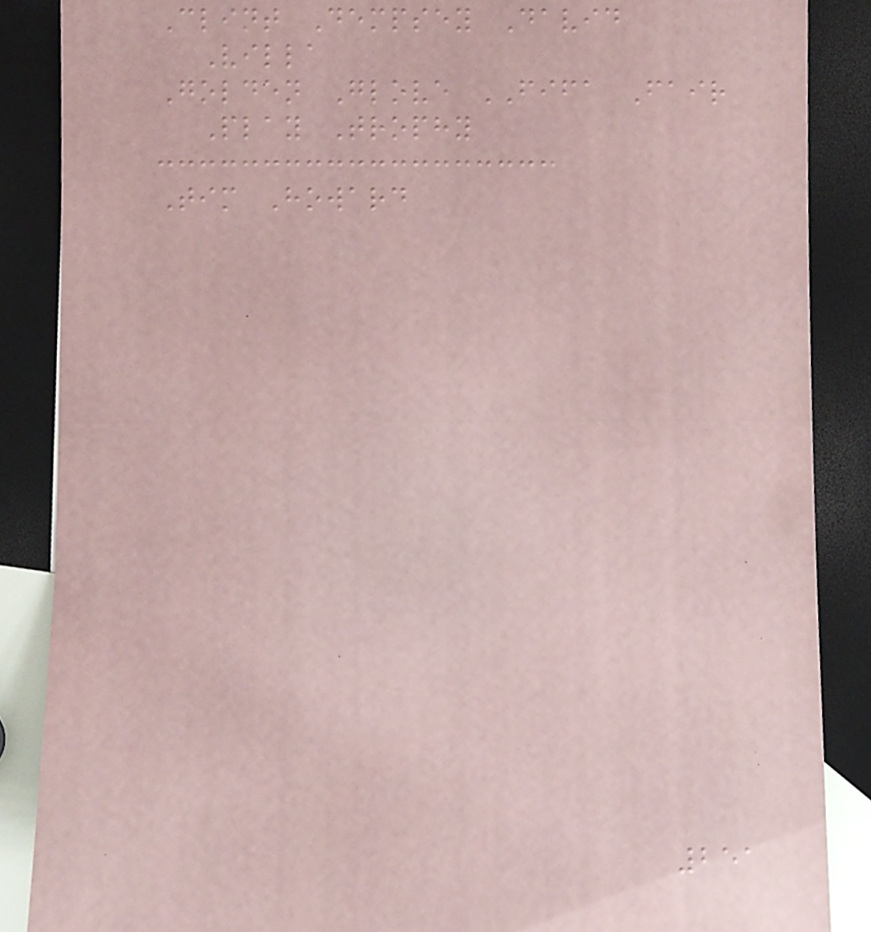Clint Dempsey David
Villa
Golden Glove FIFA Fair
Play Trophy
Tim Howard
251
